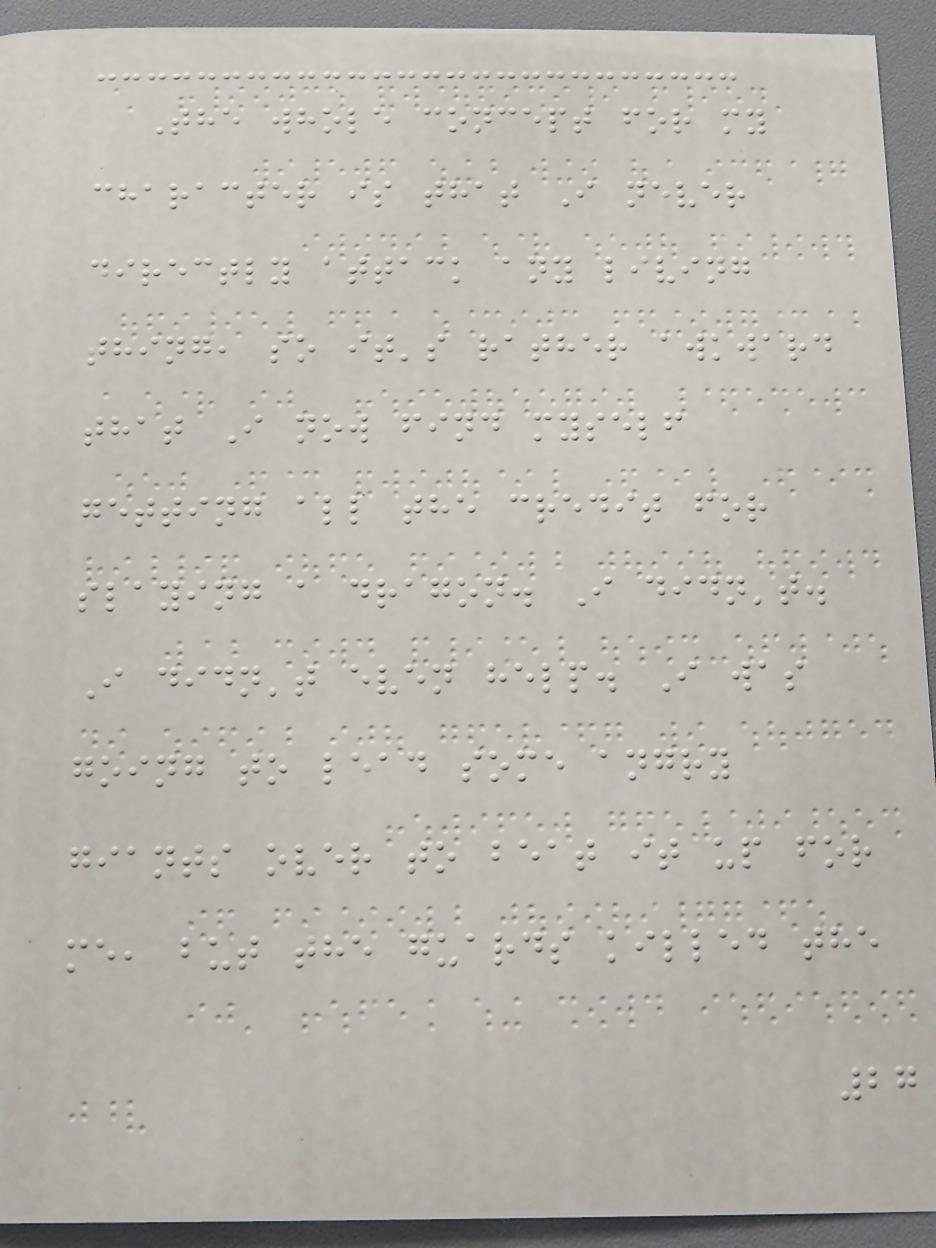The whole concept for my
character is that I never
directly attack any living
thing, so it's rather awkward
that I now find myself
getting all the credit for
slaying a dragon. I didn't.
I didn't even help. I was
going to lead some angry
giants over to beat it up for
me, but the guards killed the
27
